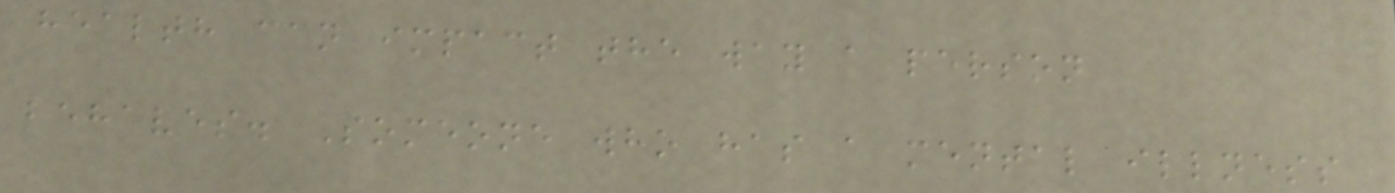health can impact the way a person
behaves. Someone who has a mental illness
